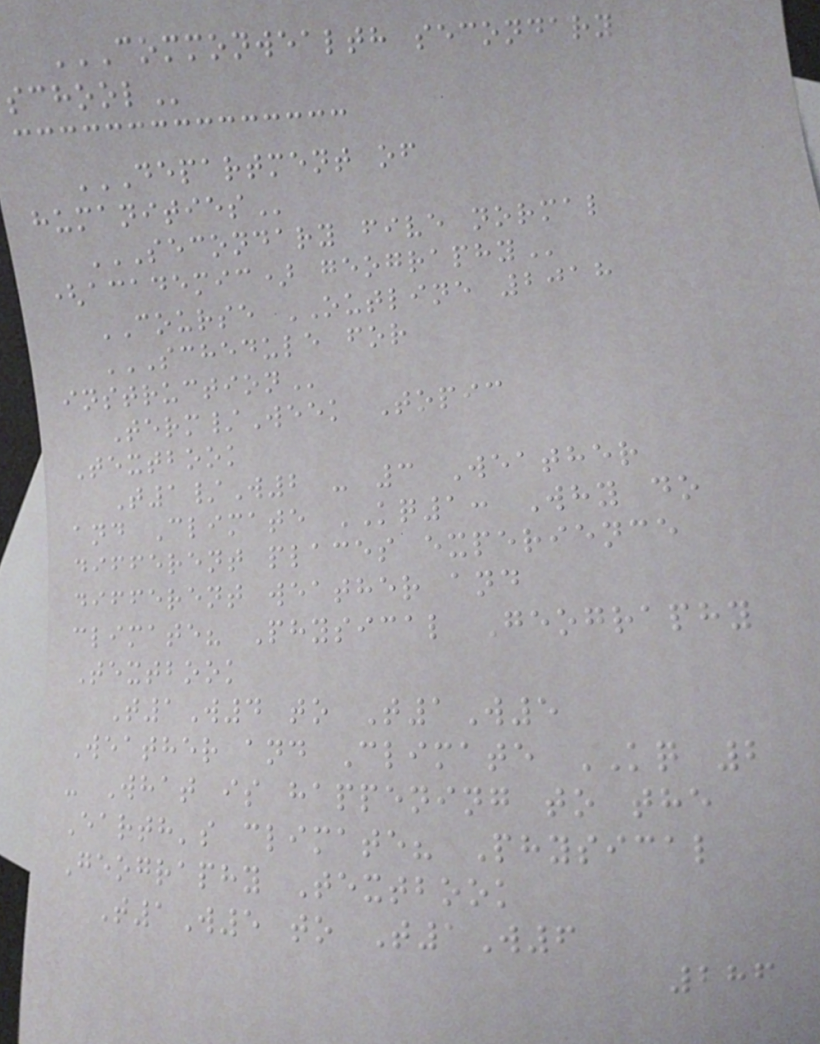COMMONWEALTH SECONDARY
SCHOOL
DEPARTMENT OF
HUMANITIES
SECONDARY FIVE NORMAL
(ACADEMIC) GEOGRAPHY
COURSE OUTLINE 2018
SCHEDULE FOR
INSTRUCTION
Term/Week Topic
Textbook
T1/W2 - 3 Weather
and Climate KQ1: Why do
different places experience
different weather and
climate? Physical Geography
Textbook
T1W4 to T1W5
Weather and Climate KQ 2
- What is happening to the
Earth's climate? Physical
Geography Textbook
T1W5 to T1W6
286
